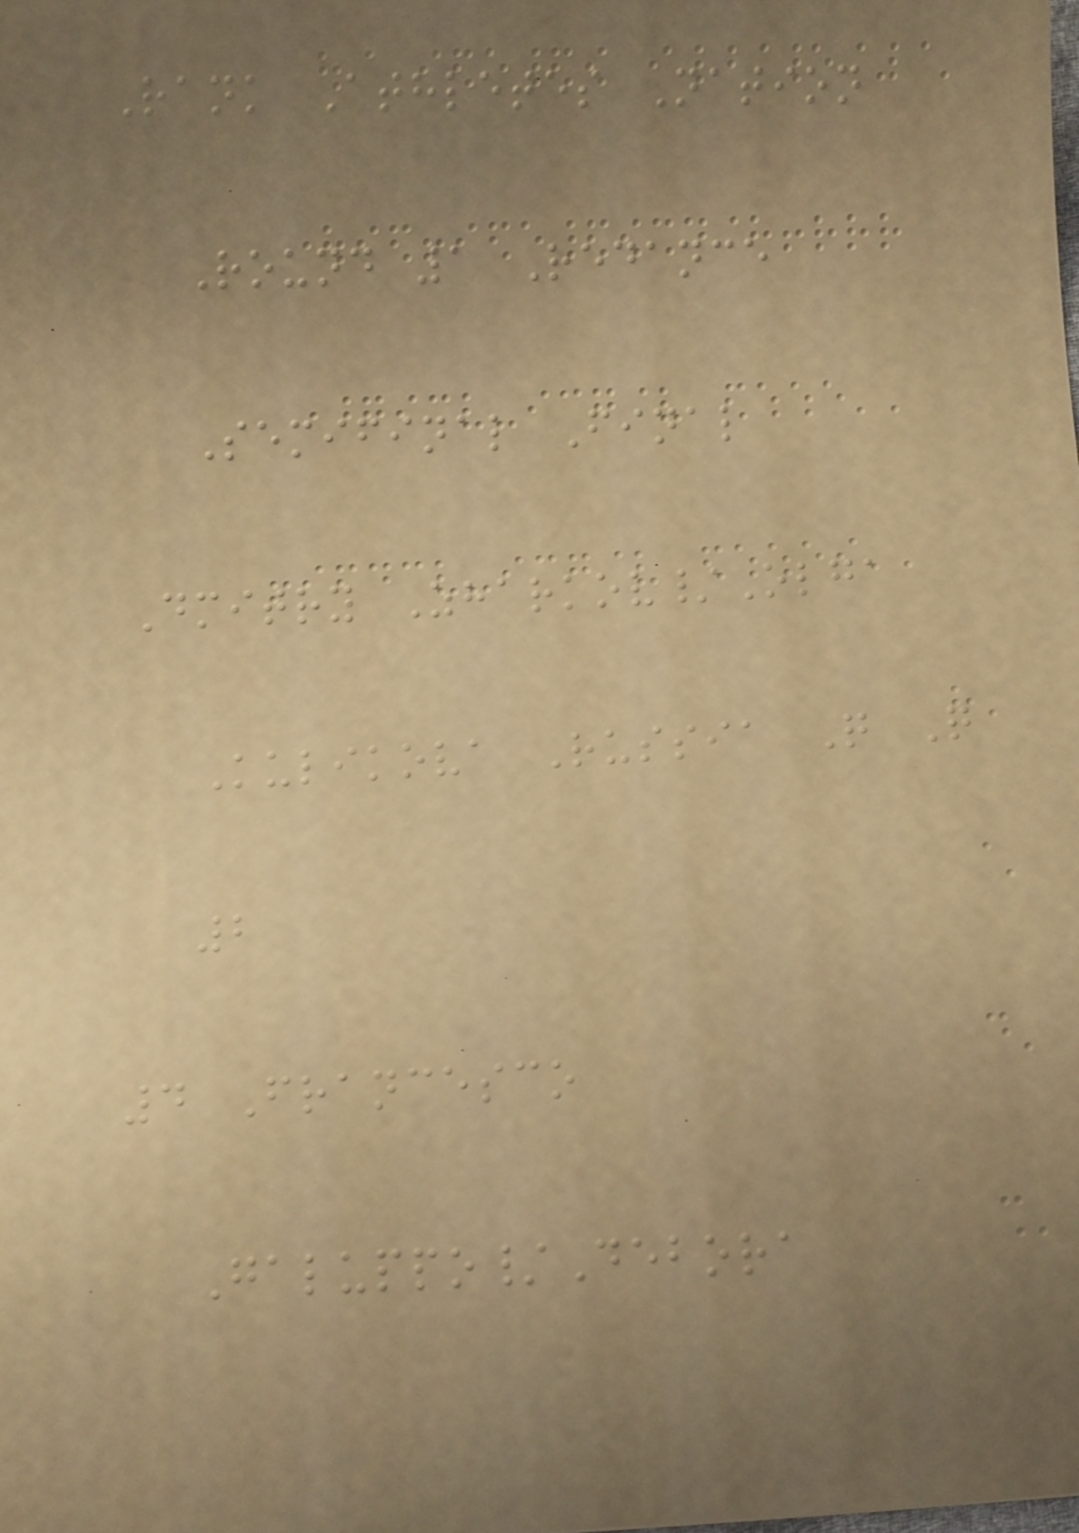Rank Athletes Nation
Round 1 Redance
Semifinal Final
Dmitry Zharkov/Olga
Kulikova Russia Q Q
2
4 Francesco
Galuppo/Debora
